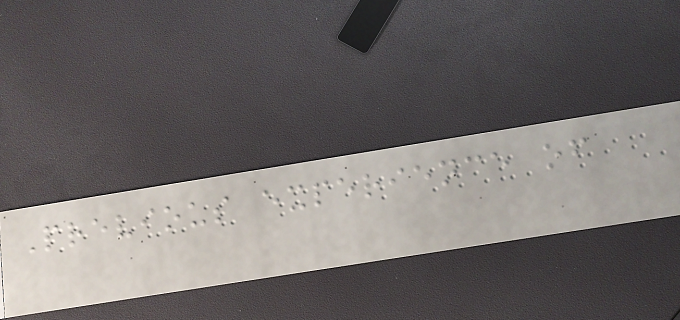Previous experience of
